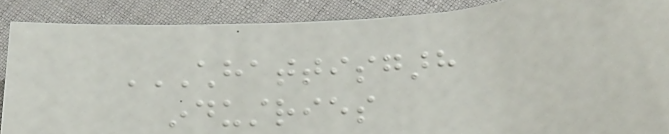CHHATTISGARH
INDUSTRIES
